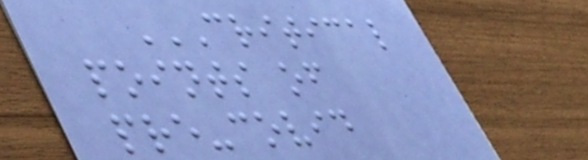CRITICAL
POINTS OF
PRE-COVID
